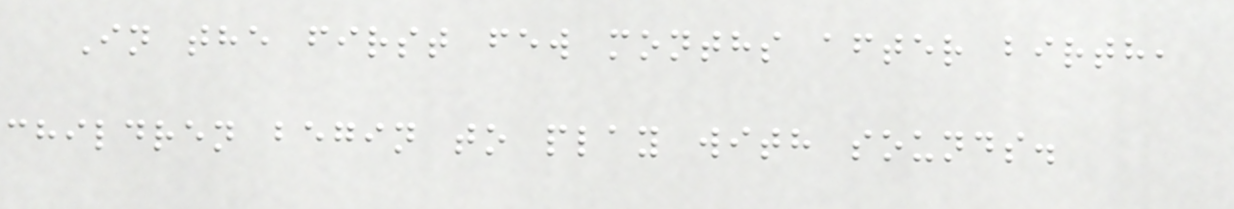In the first few months after birth,
children begin to play with sounds.
